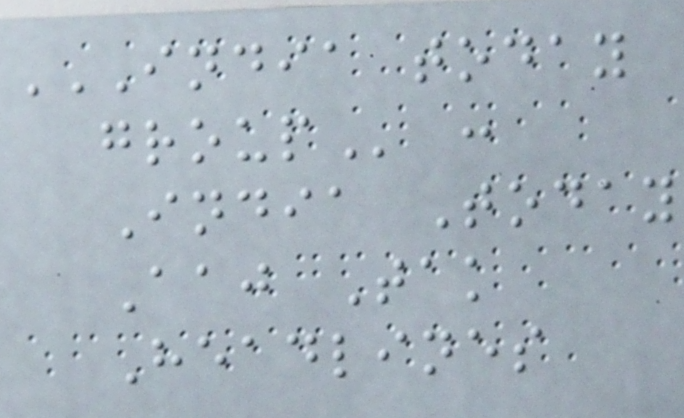INDIA TODAY
GROUP :
India Today
Aaj Tak
Headlines
